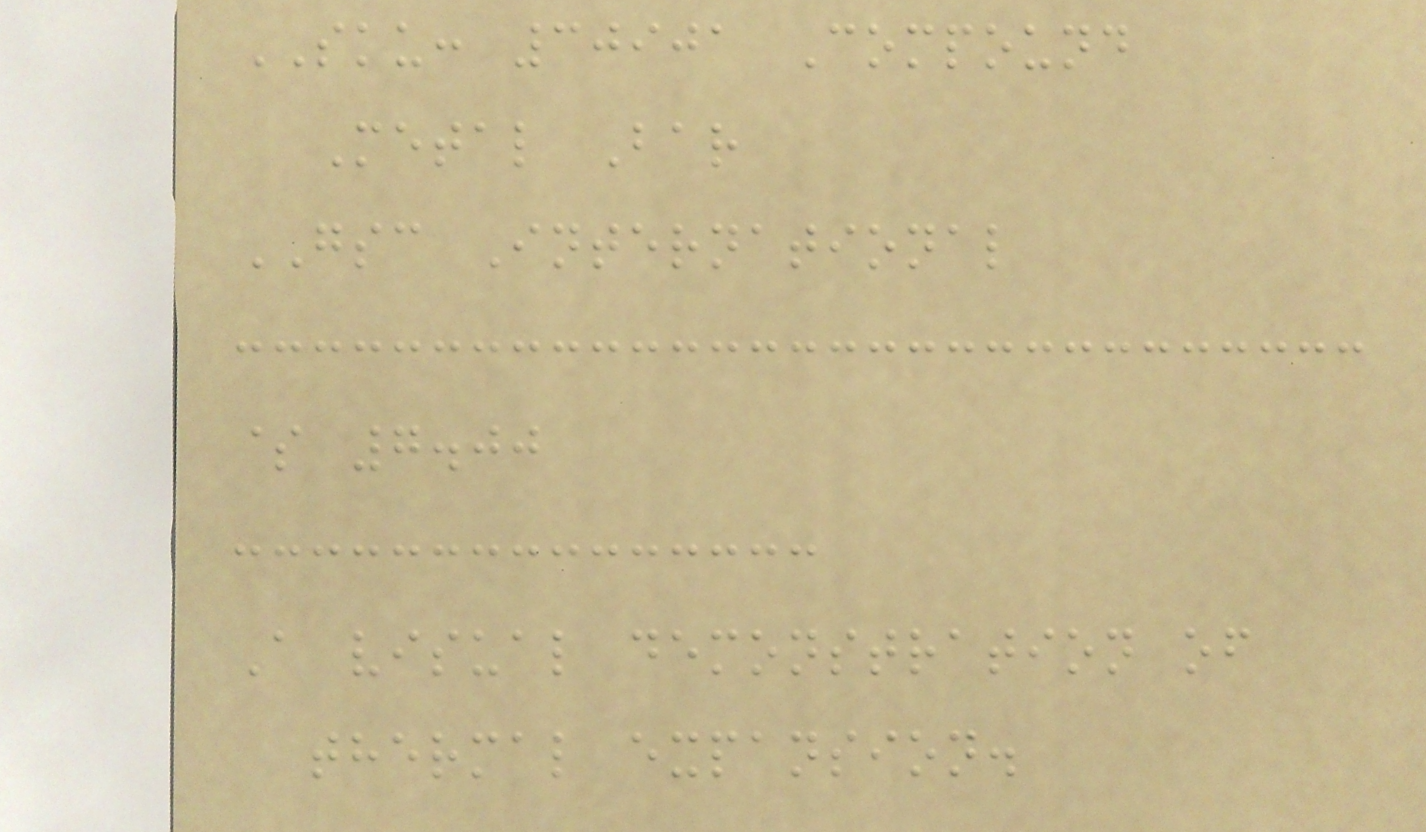SKU: 30901 Compound
Metal Bar
GSC International
$ 7.00
A visual demonstration of
thermal expansion.
